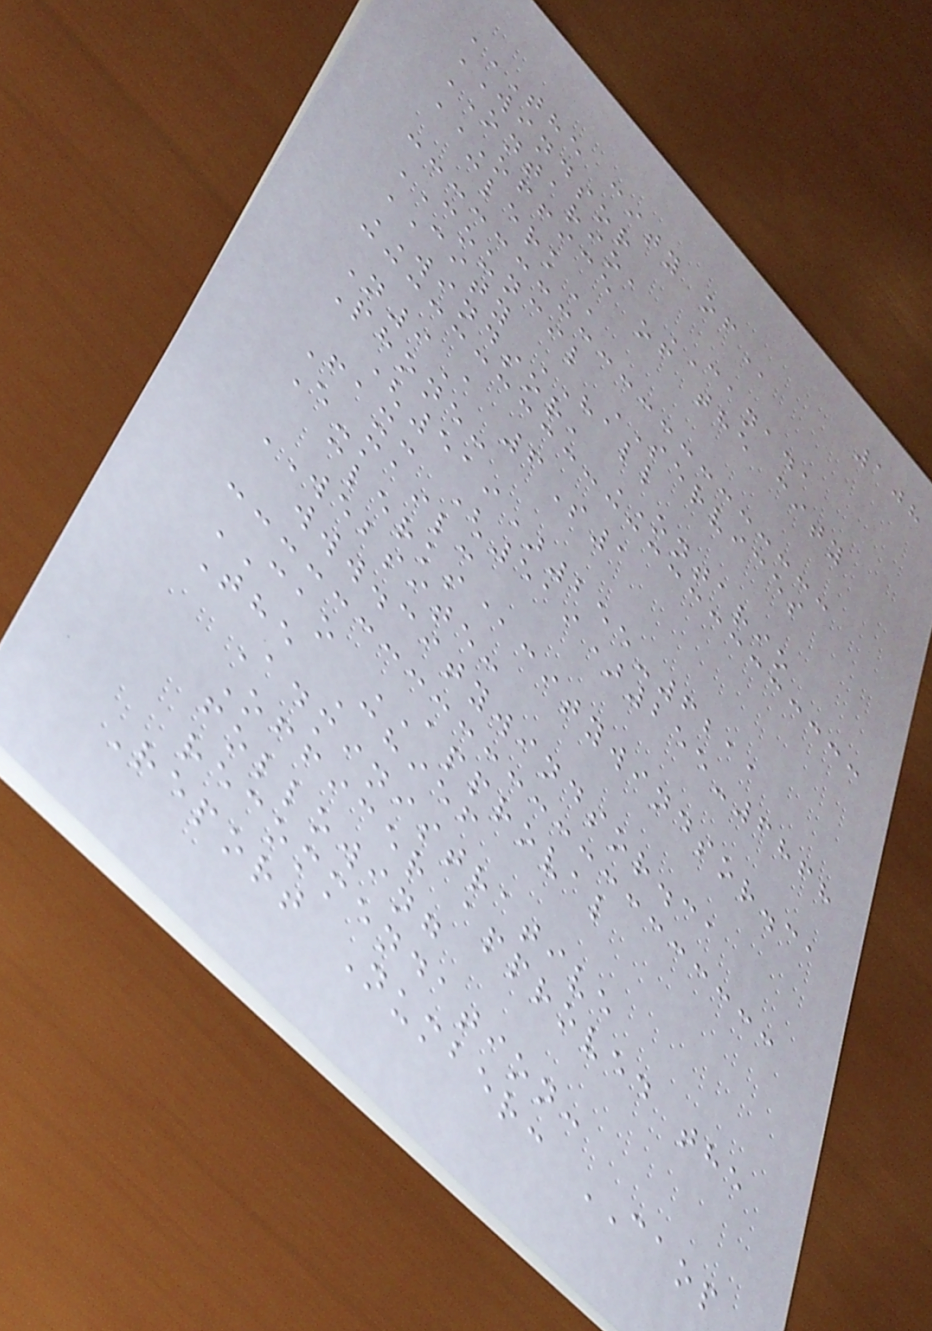108
THE CITY OF
WINDSOR
ONTARIO, CANADA
OFFICE OF THE CITY
CLERK
COUNCIL SERVICES
CITY HALL
WINDSOR, ONTARIO
N9A 6S1
Phone:
(519)255-6211
Fax: (519)255-6868
E-mail:
clerks@citywindsor.ca
WEBSITE:
www.citywindsor.ca
CAO APPROVAL
The Chief
Administrative
Officer approved the
following
recommendation:
Report Number: CAOP
